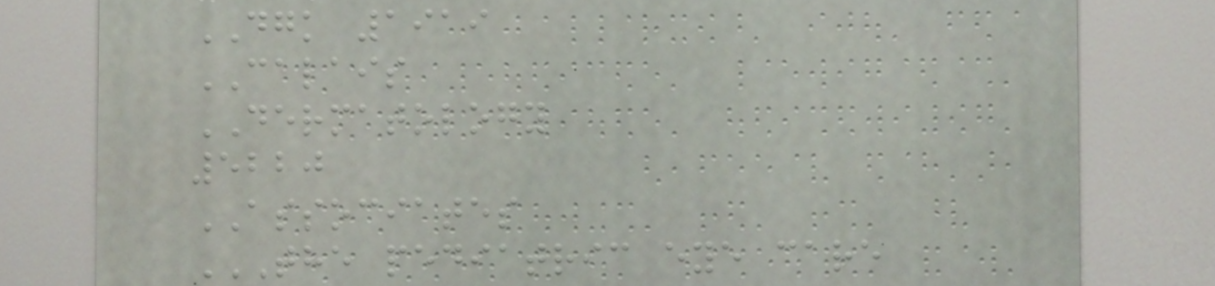DGK 1919
CALAIS
DERMATOLOGY
5220
ASSOCIATES
THE PEDIATRIC EYE CARE
